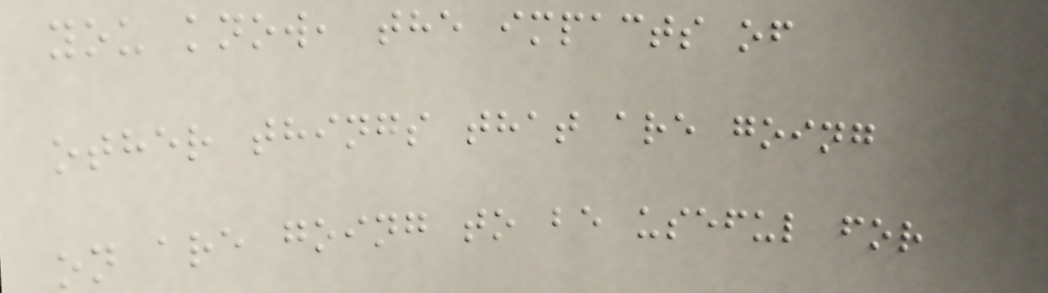you know, the impacts of
other things that are going
on are going to be useful for
